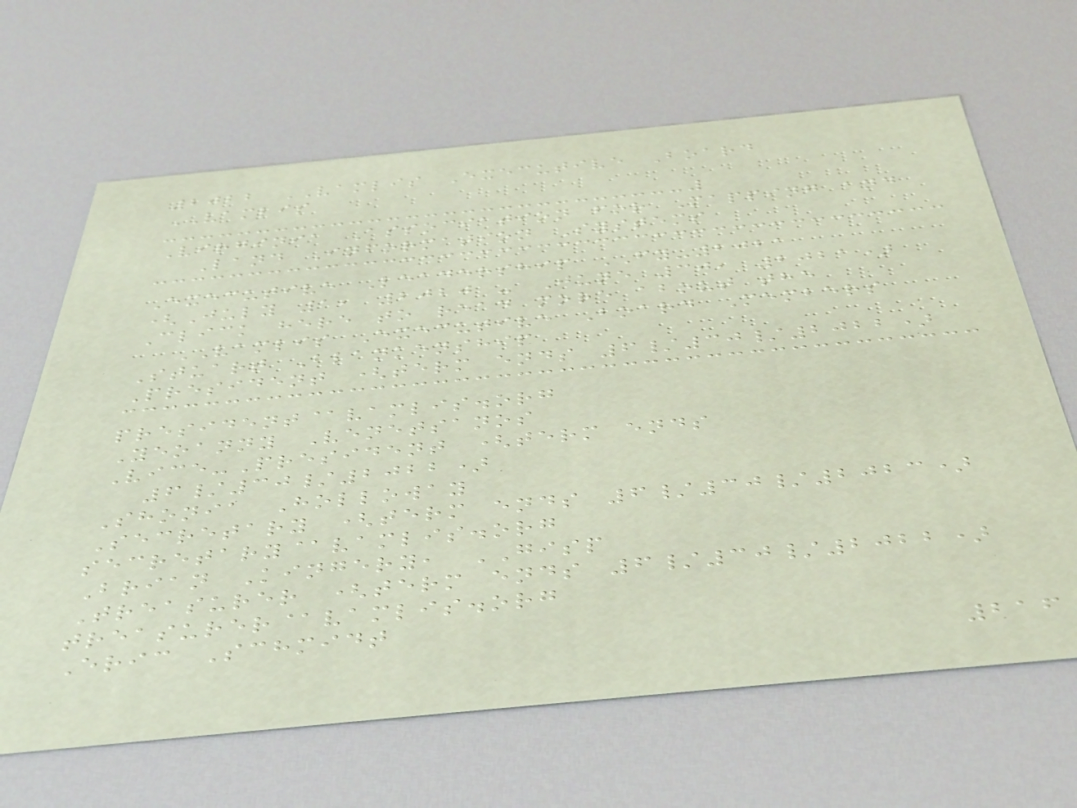2022 VAMLIS Executive Board
VAMLIS
Virginia Association for Mapping and
Land Information Systems
Executive Leadership FY-2021
(July 1, 2020 - June 30, 2021)
Click here to read more about the
VAMLIS Executive Board Members
Stuart Blankenship
President (term ends 6/30/2022)
president@vamlis.org
Yeoanny Venetsanos
Vice-President (term ends
6/30/2022)
Shonia Holloway
Secretary (term ends 6/30/2023)
secretary@vamlis.org
Brian Kingery, GISP
Treasurer (term ends 6/30/2022)
treasurer@vamlis.org
Eric Schmidt
216
